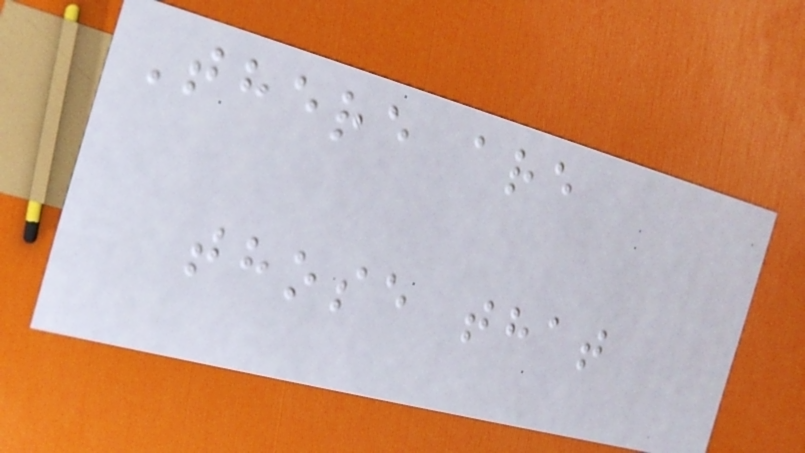There are
those that
